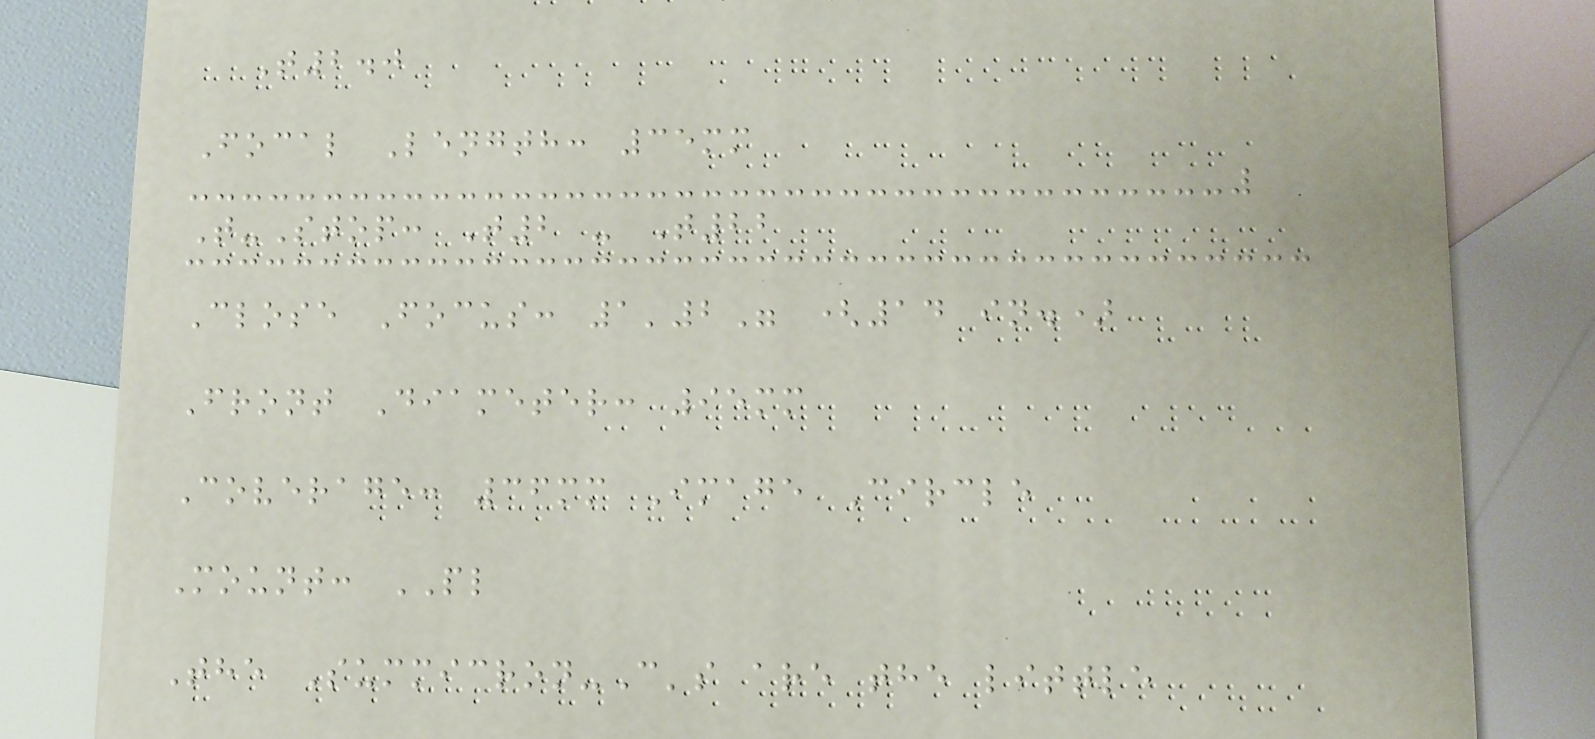T2.0
Focal Length: 35mm
T-Stop: T2 - T22
Close Focus: 1'2" (14 in.)
Front Diameter: 95mm
Coverage: 36mm Image Circle
Mount: PL
The Summicron-C's are the little
